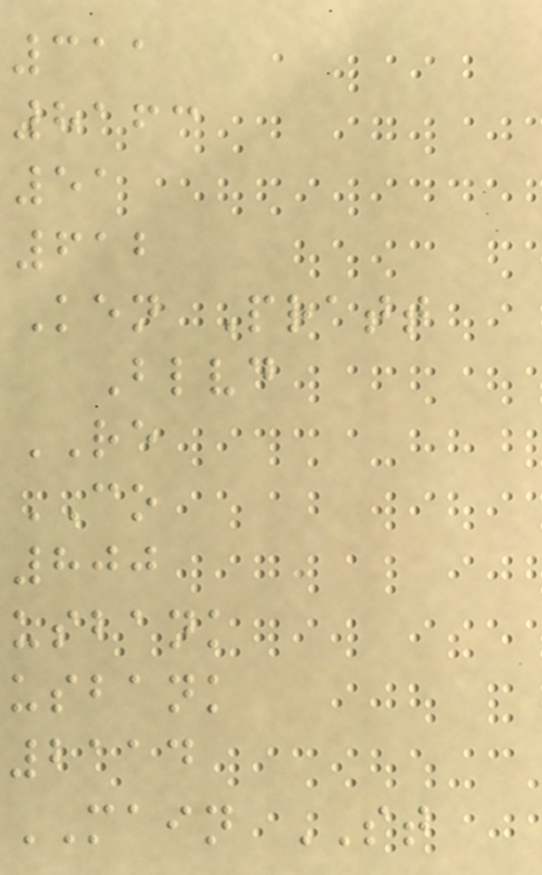311
8163
51
612
Ken Pratt
Blvd
RE
CO
800
usbank
usbank
2114
MAIN ST
